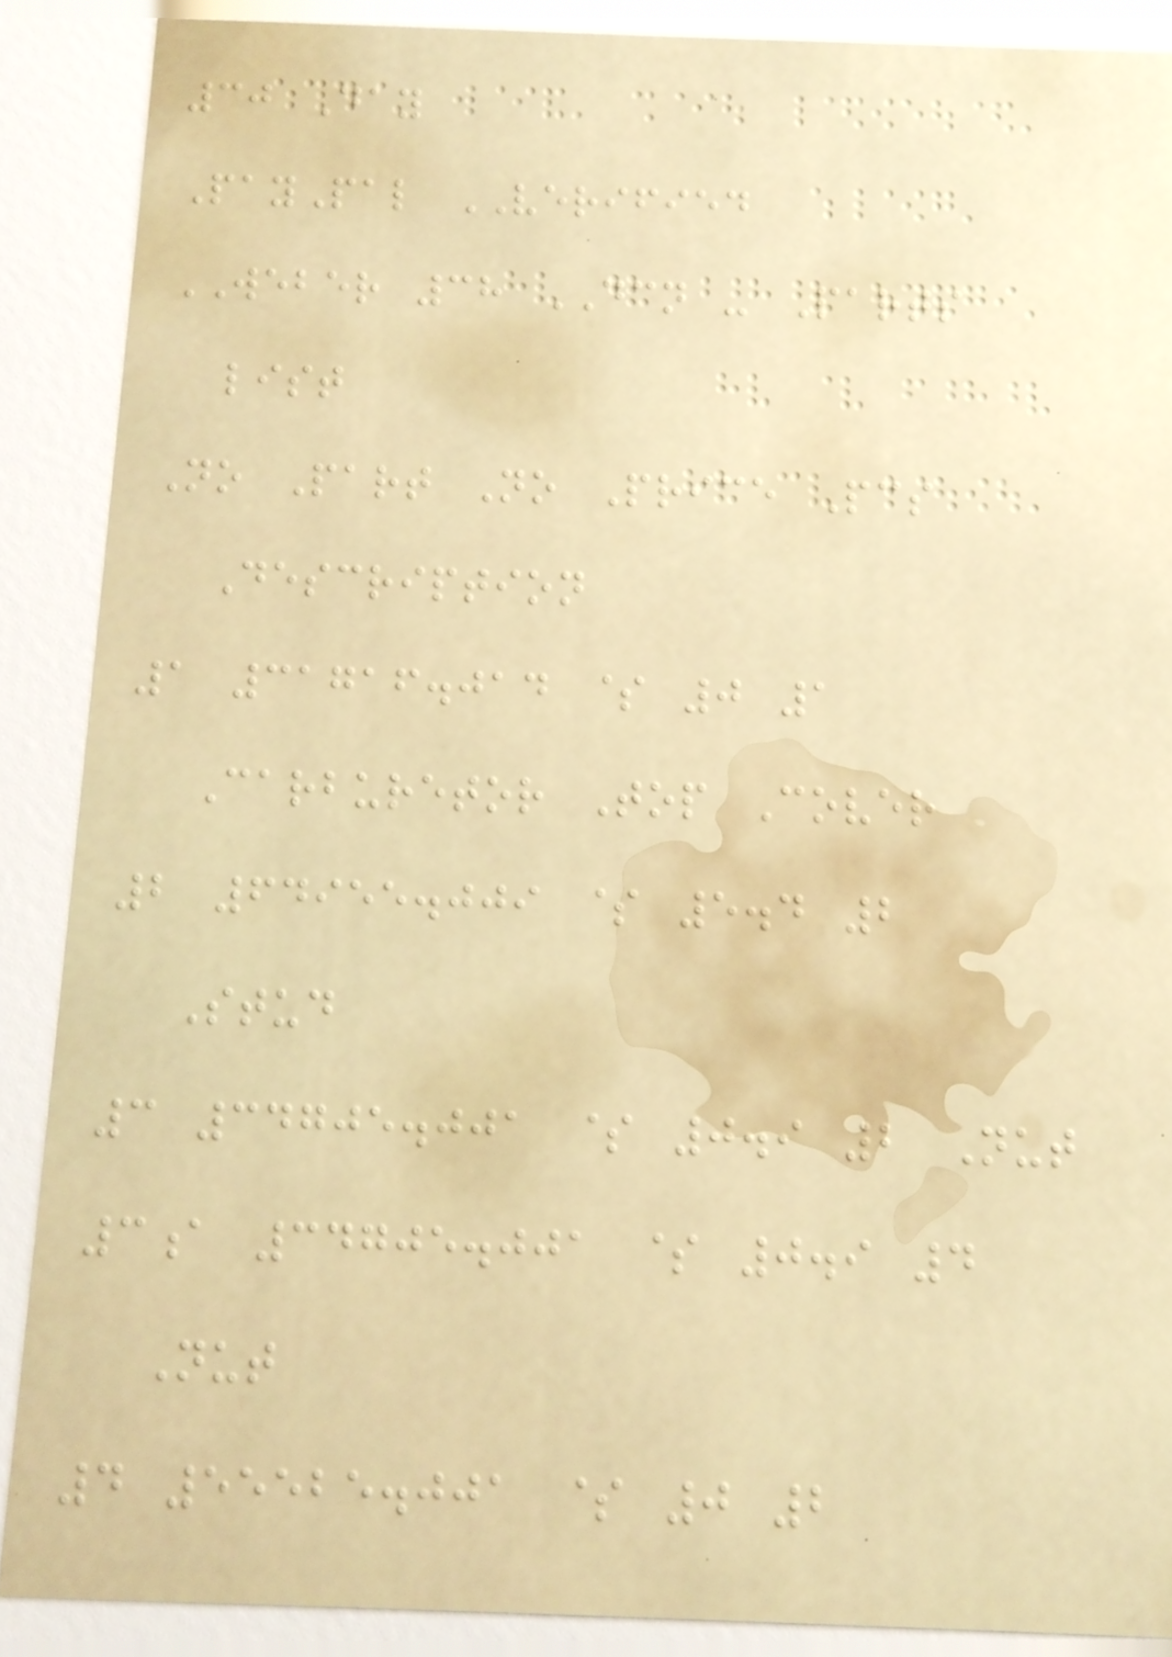30 Day
PayPal VERIFIED
WEBER 38 DCN - Parts
list
No Part No Price Pcs
Description
1 31716.014 $ 0 1
Carburetor Top Cover
2 64955.009 $ 5.4 2
Stud
3 34705.001 $ 0.9 2 Nut
3a 34705.001 $ 0.9 4
Nut
4 55525.001 $ 0 2
